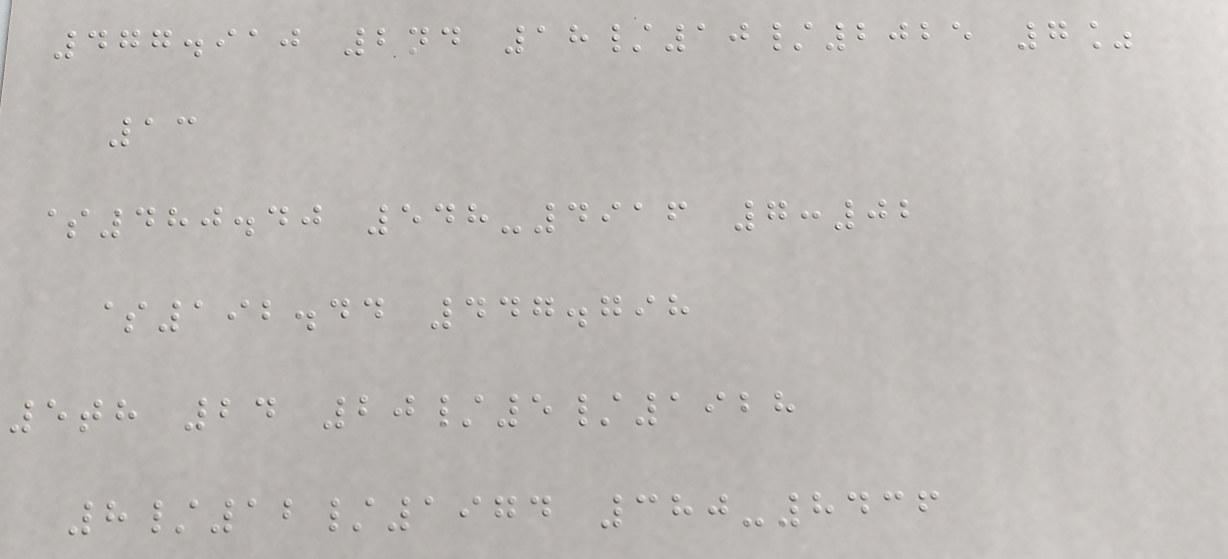477.910 2nd 18/10/2025 7%
13
$480.40 548-4916 7:02
$192.44 447.798
5th 24 20/5/1928
8/12/1974 380-8436
